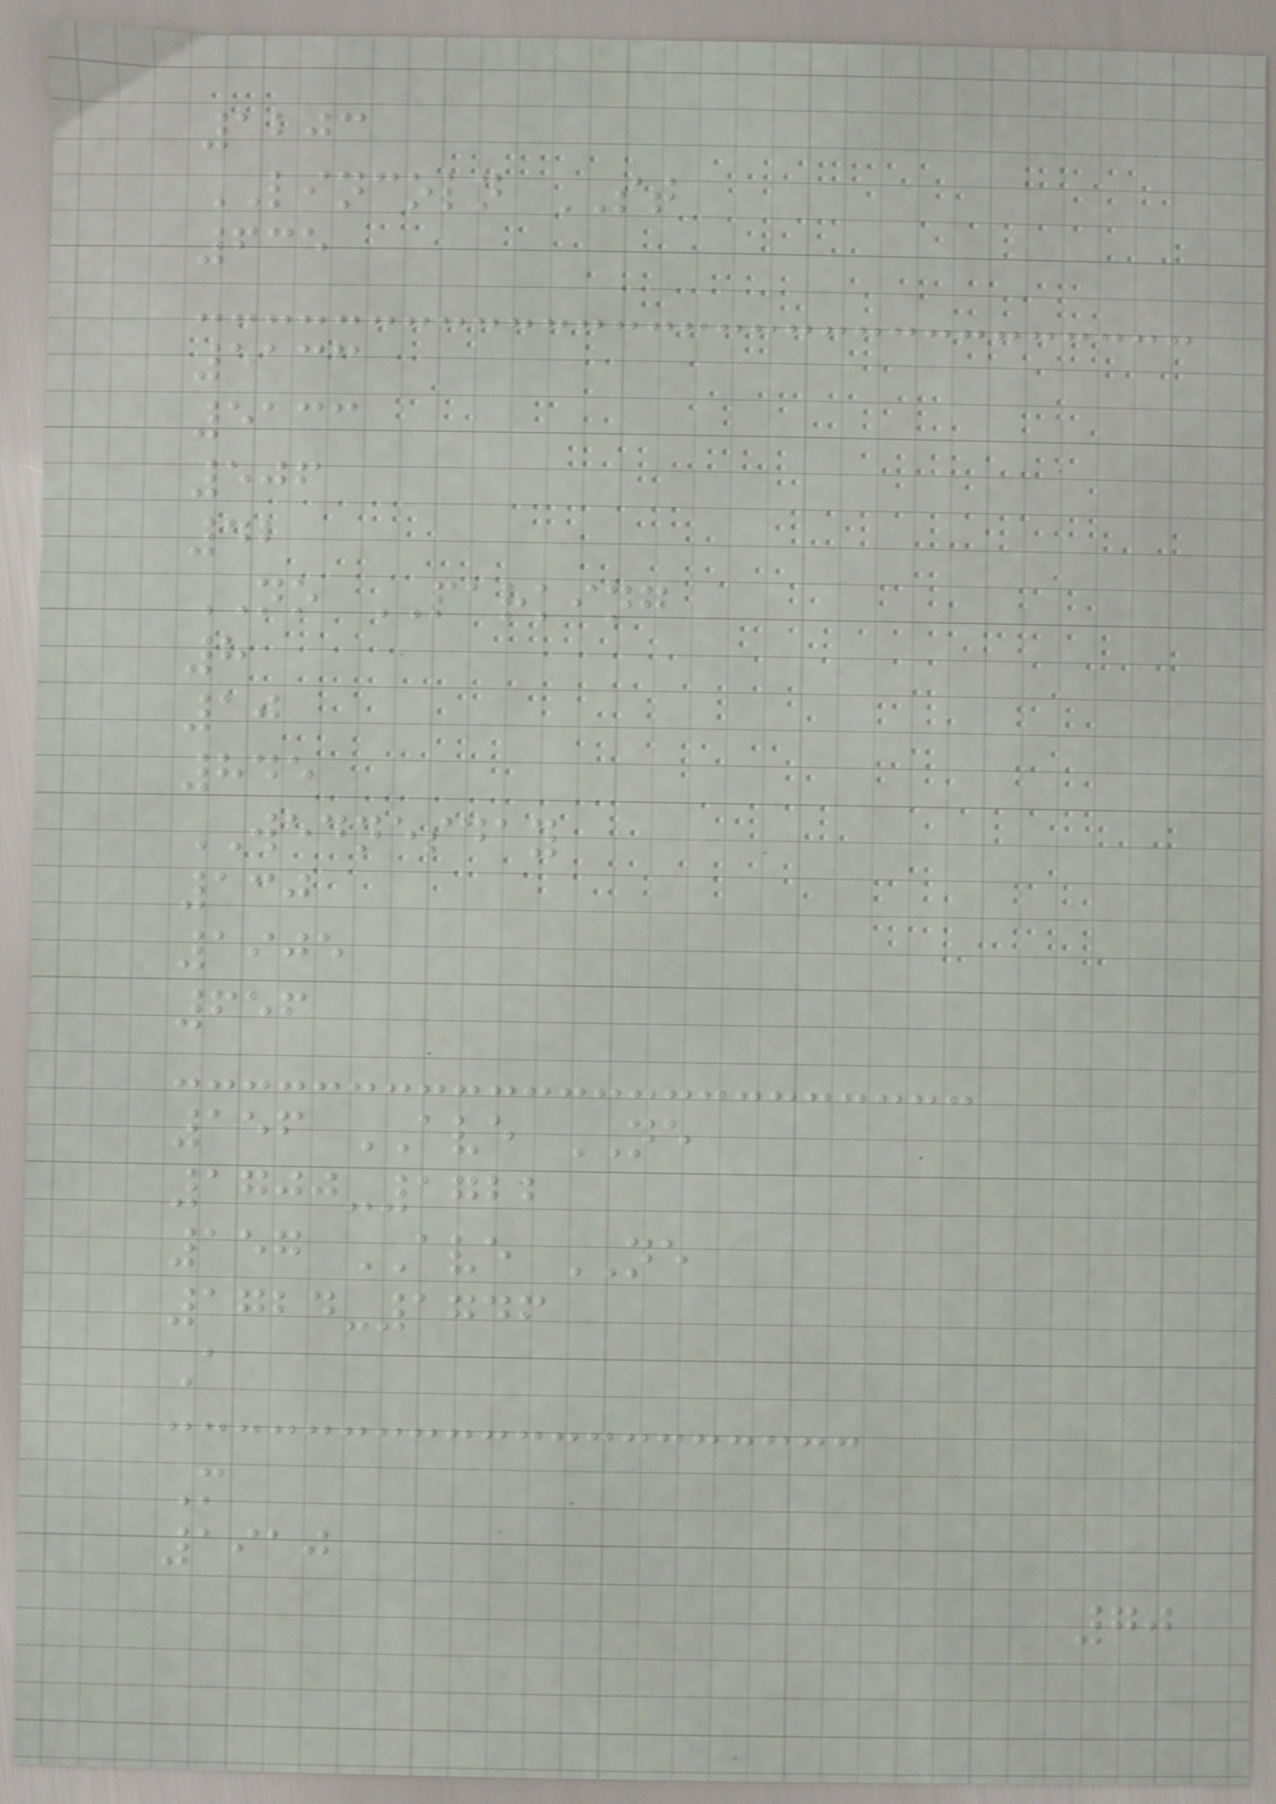1203
LINCOLN ST
635
5133
5133
506
42
NO PARKING
8
10
845
WEDNESDAY
130
1905
656
156 AVE NE
1700-1722
157 AVE NE
1724-1746
A
M
1910
70
